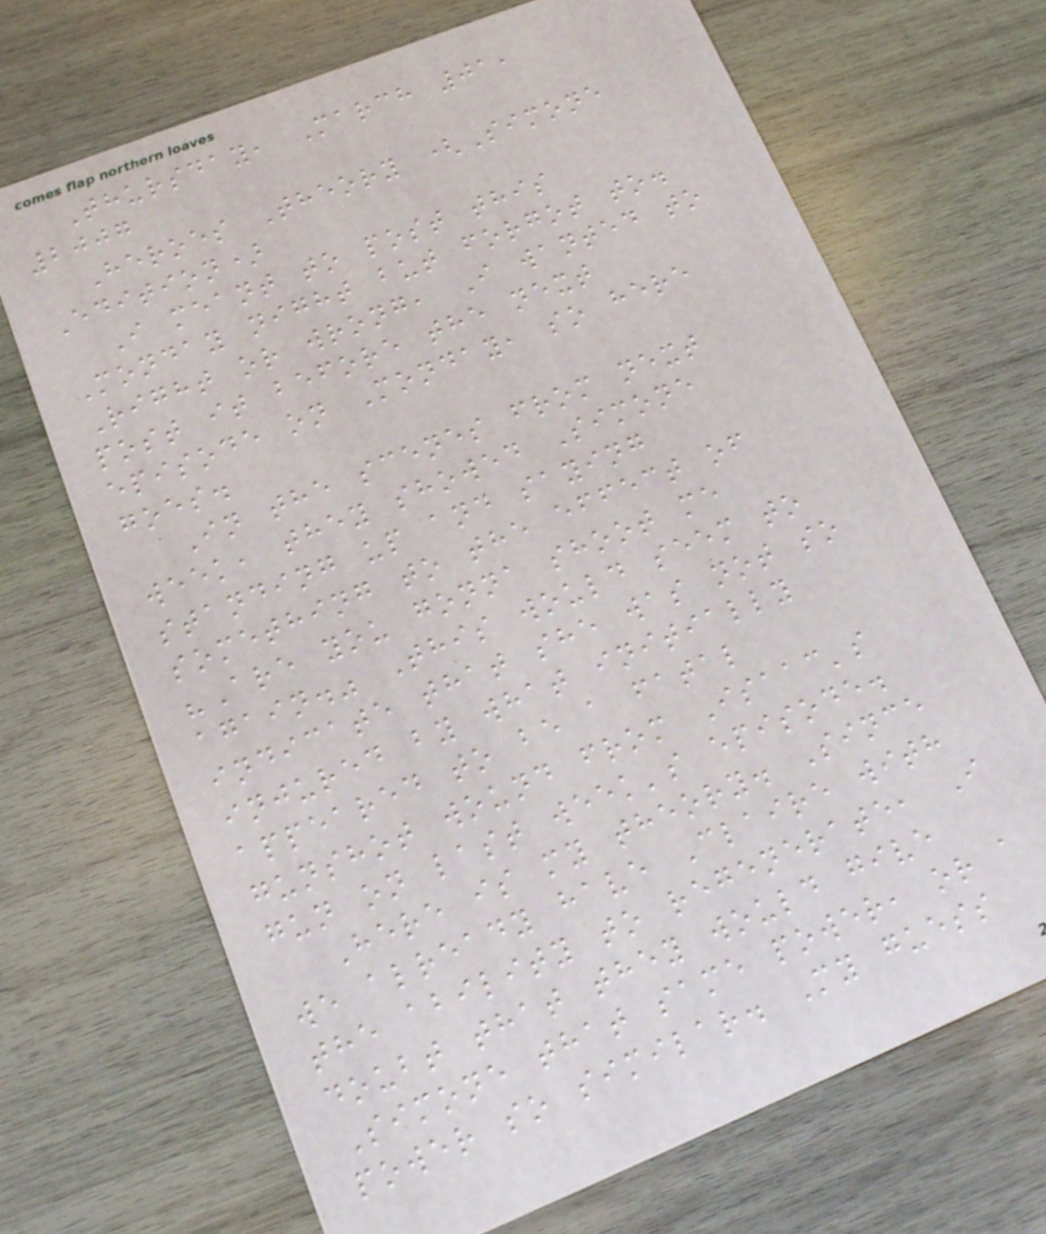Thursday, March 01,
2007
Heroes Theory (Simone
Edition)
I meant to post this
Monday night but forgot to.
Right or wrong, I wanted to
post it before the next
episode on Monday, so here
goes.
In the scenes from next
week, they showed Simone
standing up and saying
something to the effect of
"Are you gonna shoot me
again." This would seem to
indicate that she was not so
injured by what initially
appeared to be a fatal
gunshot wound from Isaac's
gun on last week's episode.
Here is my theory. Since
we already have Claire with
the ability to regenerate, I
doubt that they would give
Simone that same power, or a
power so similar. My guess
